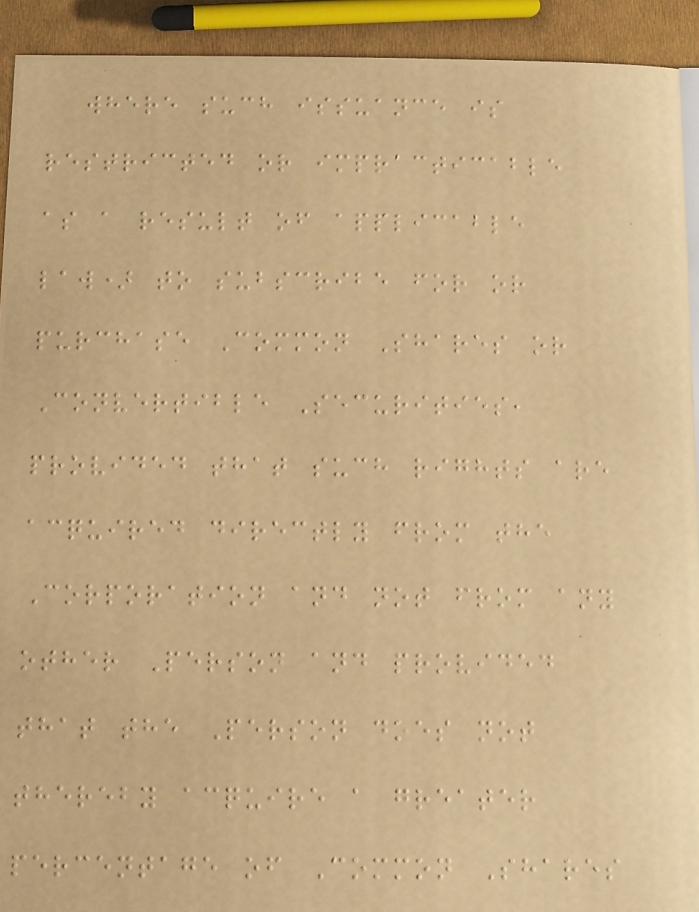where such issuance is
restricted or impracticable
as a result of applicable
law) to subscribe for or
purchase Common Shares or
Convertible Securities,
provided that such rights are
acquired directly from the
Corporation and not from any
other Person and provided
that the Person does not
thereby acquire a greater
percentage of Common Shares
